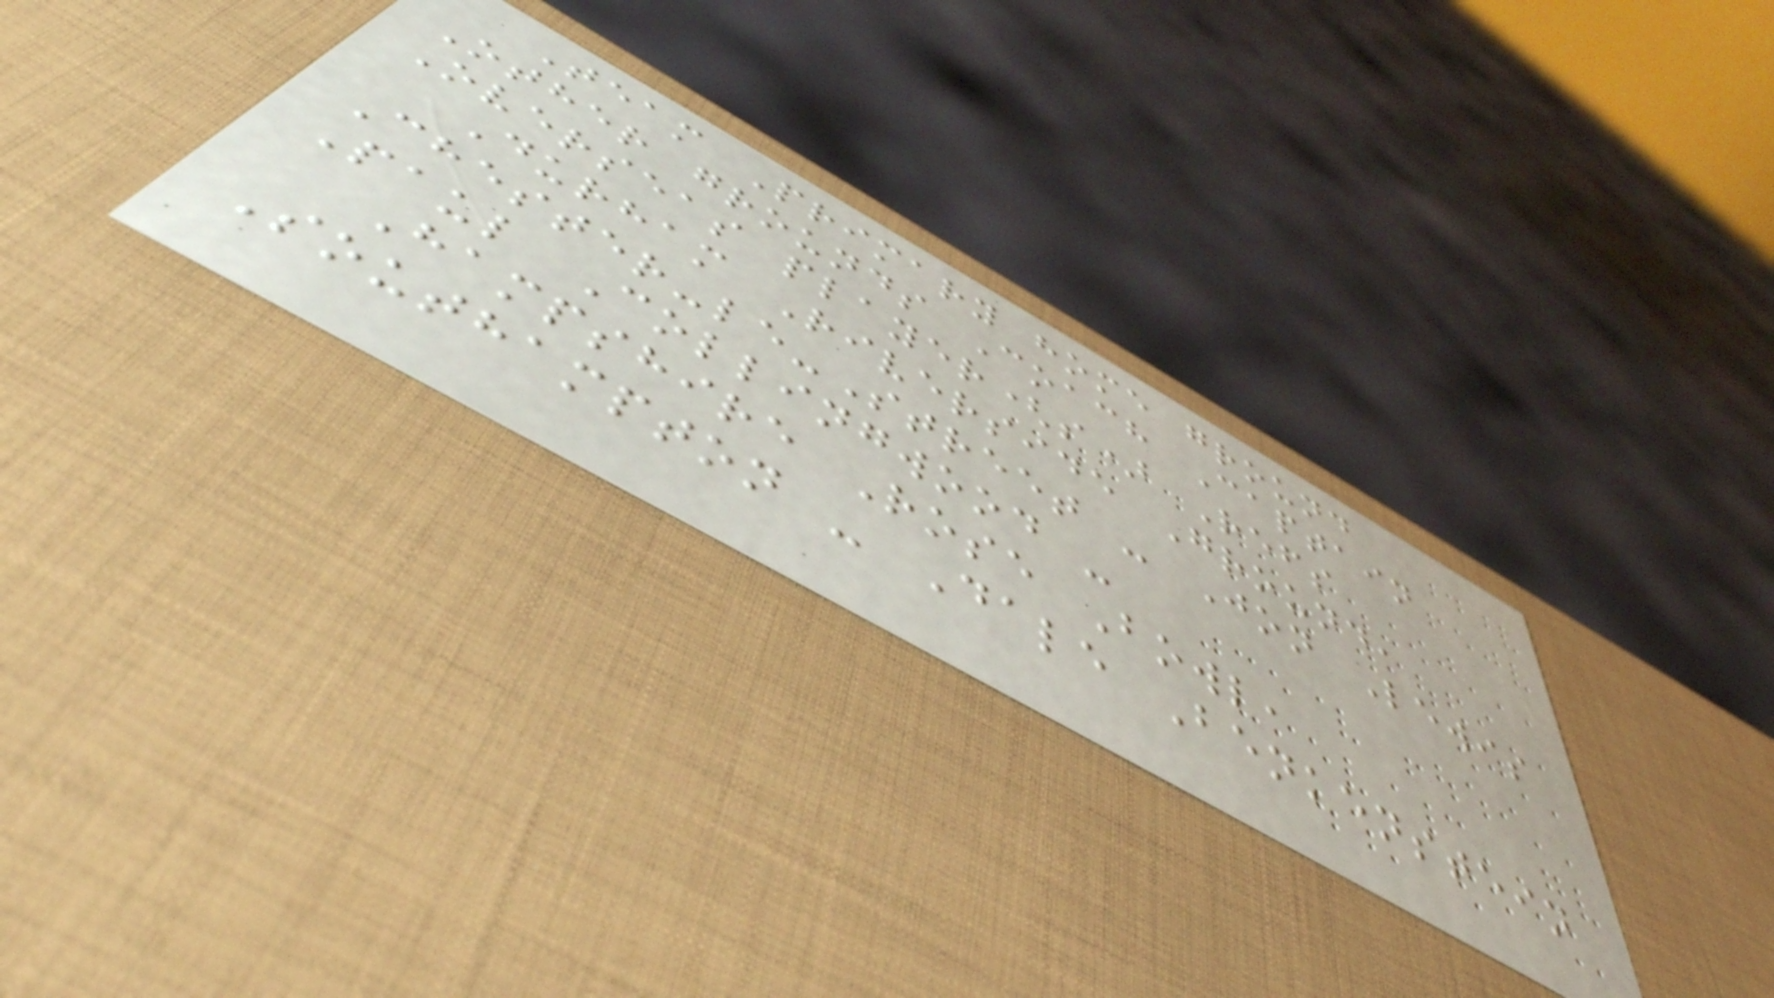Team Primary home ground
Other grounds Coach Captain
Overseas player(s) Refs
Durham Riverside Ground,
Chester-le-Street - Jon Lewis
Paul Collingwood -
Hampshire Rose Bowl,
Southampton - Dale Benkenstein
